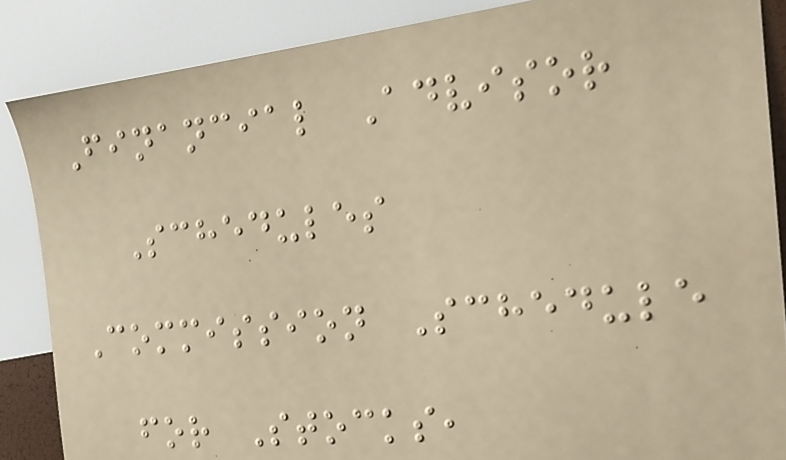Financial Advisor
Schedules
Commission Schedule
for Stocks,
